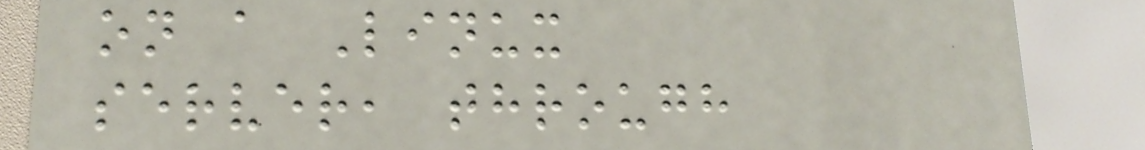on a Linux
server, through
